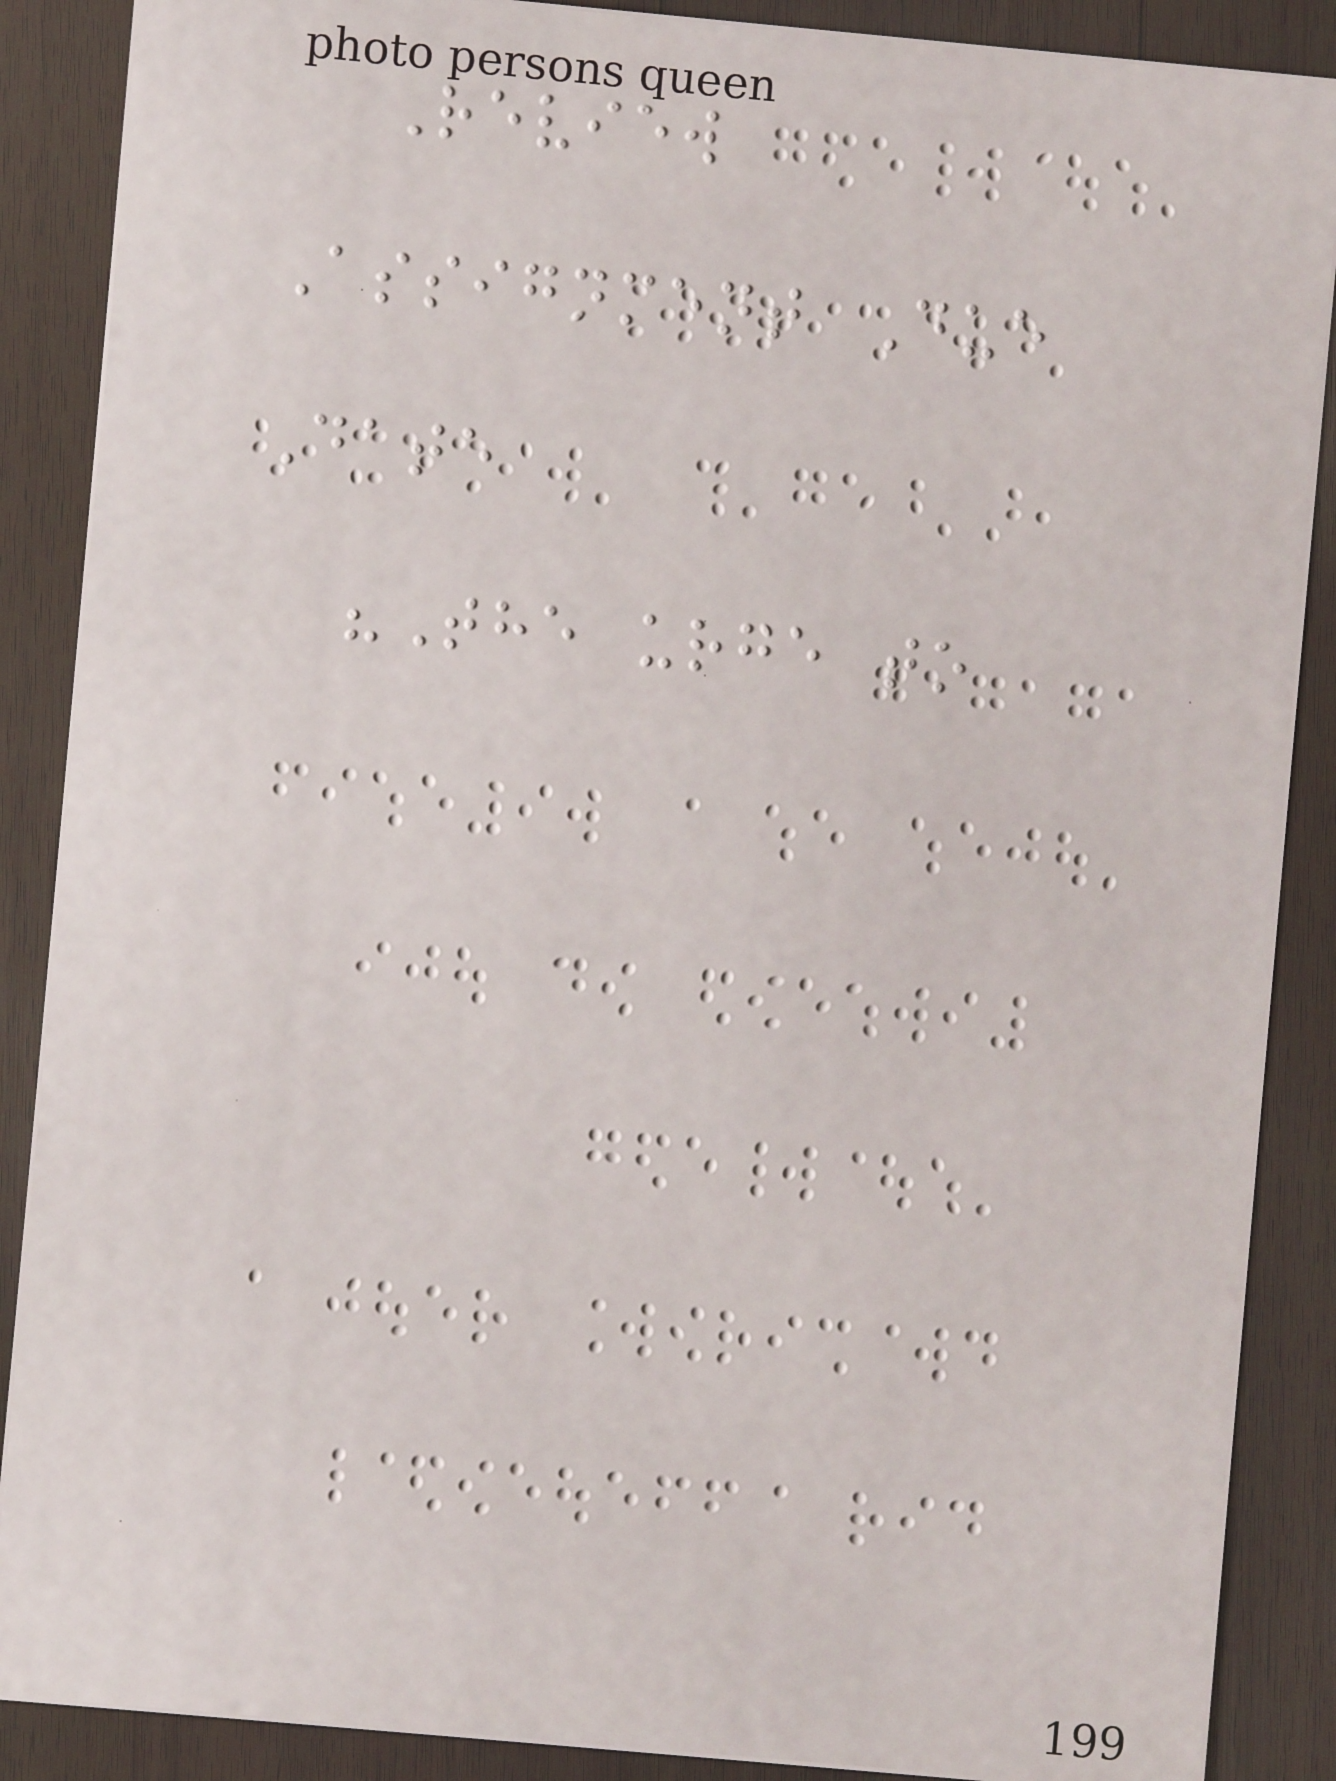Review
Assignment Due
Date
"The urge to
